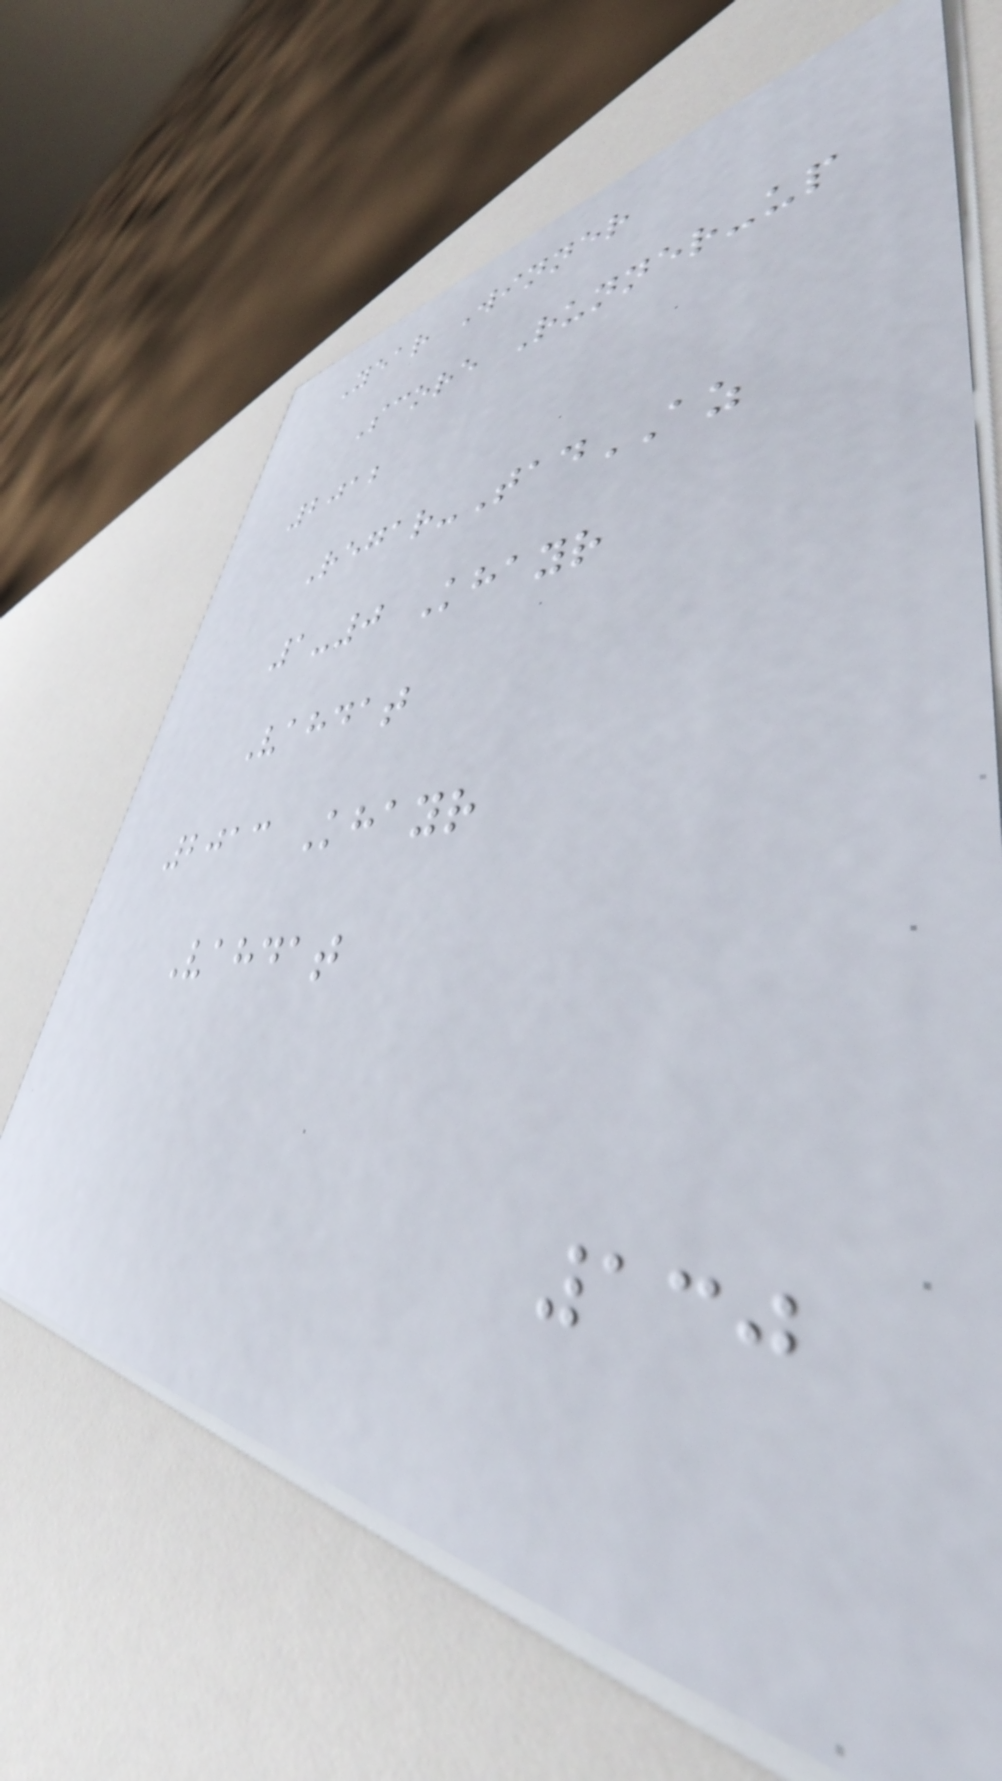Year Winner
Score Runner-up
2012
Regar-TadAZ
1-0 Khayr
Vahdat
2013 Khayr
Vahdat
130
